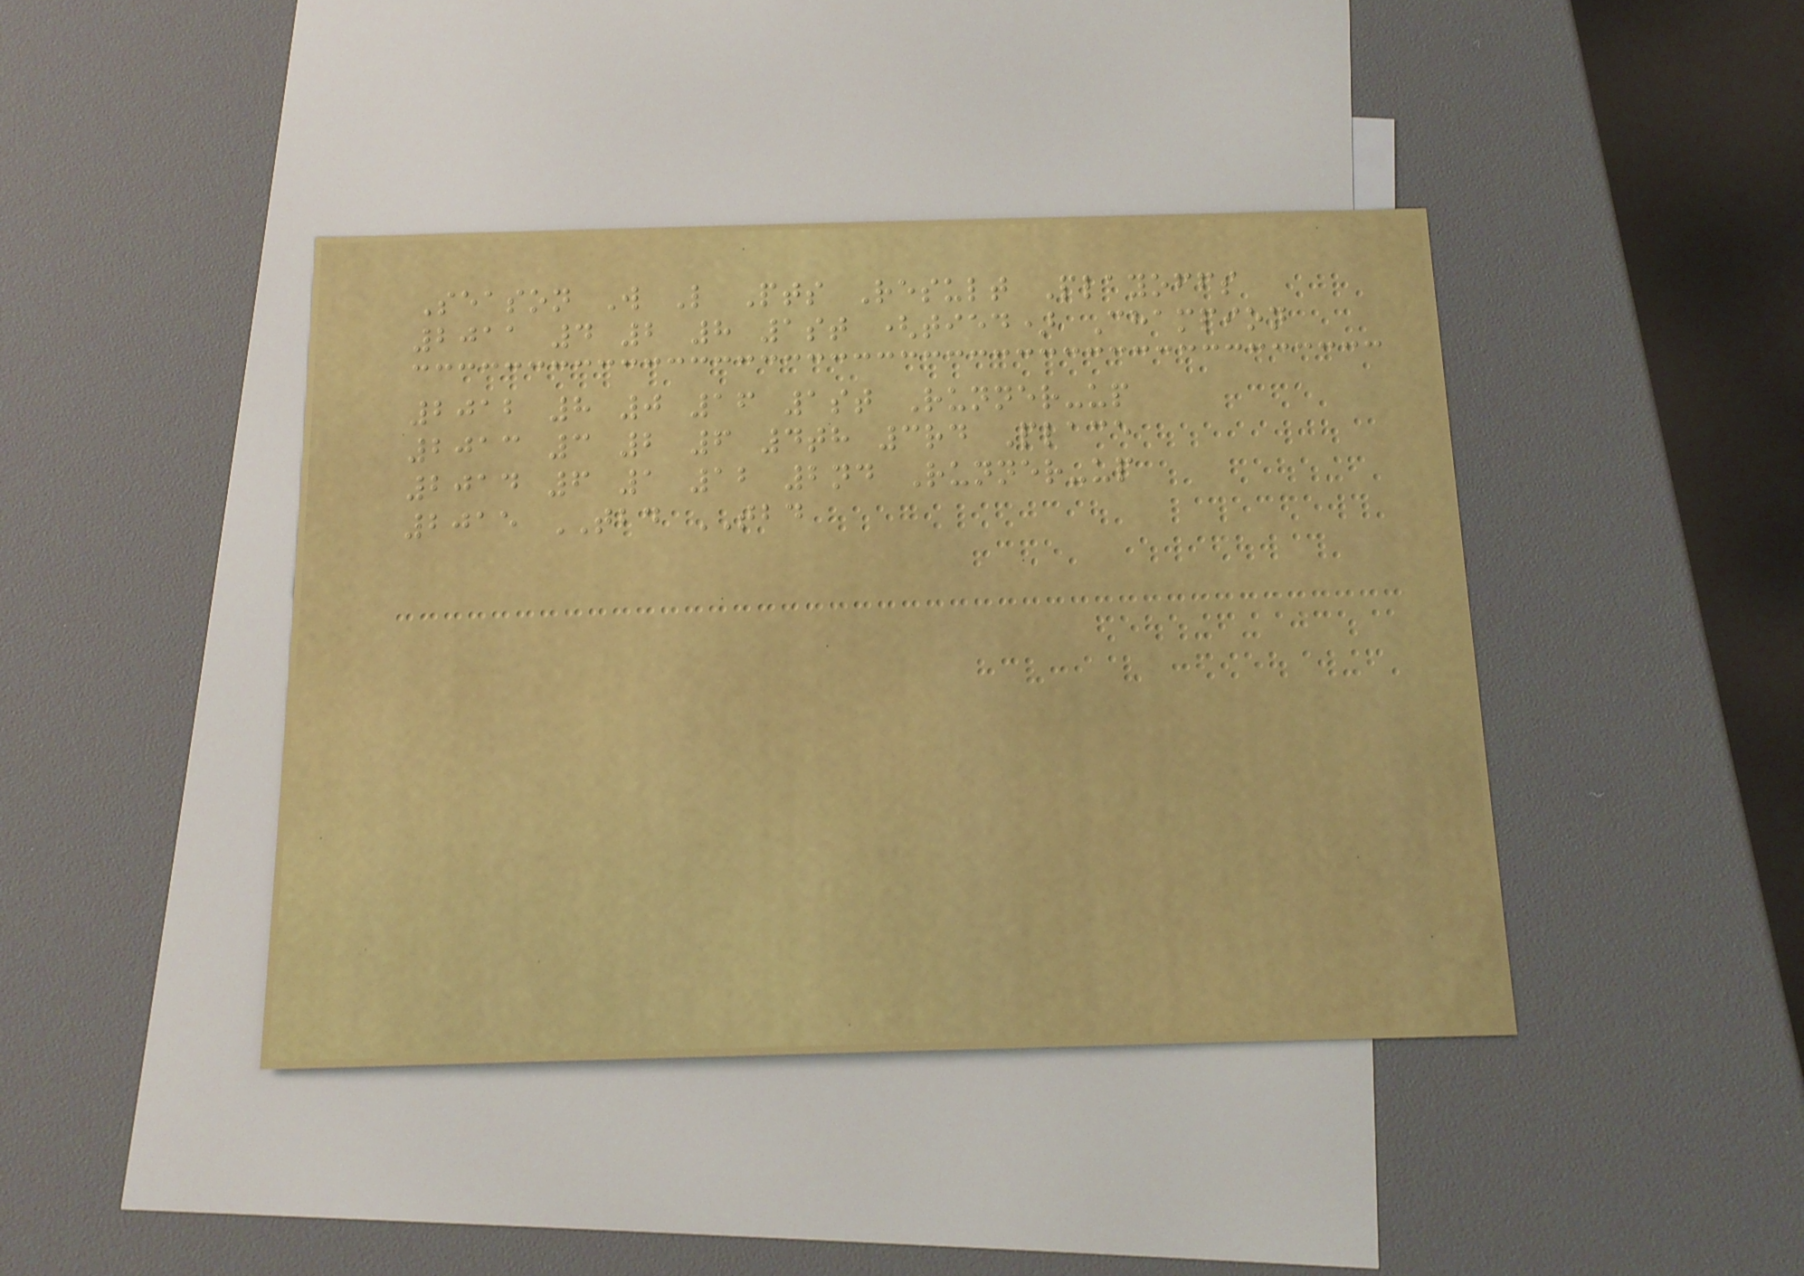Season W L Pts Result Playoffs
2011 4 2 8 1st (tied) Champion
2012 8 0 16 1st Runner-up
2013 3 2 6 4th 3rd Place
2014 6 1 12 2nd Runner-up
2015 TBD TBD
